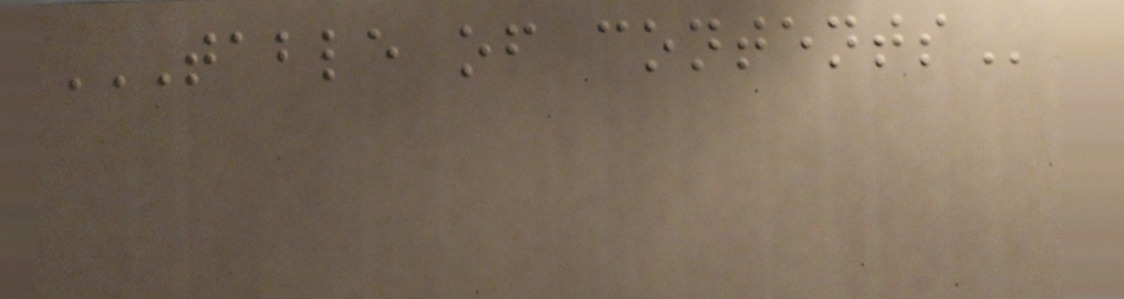TABLE OF CONTENTS
